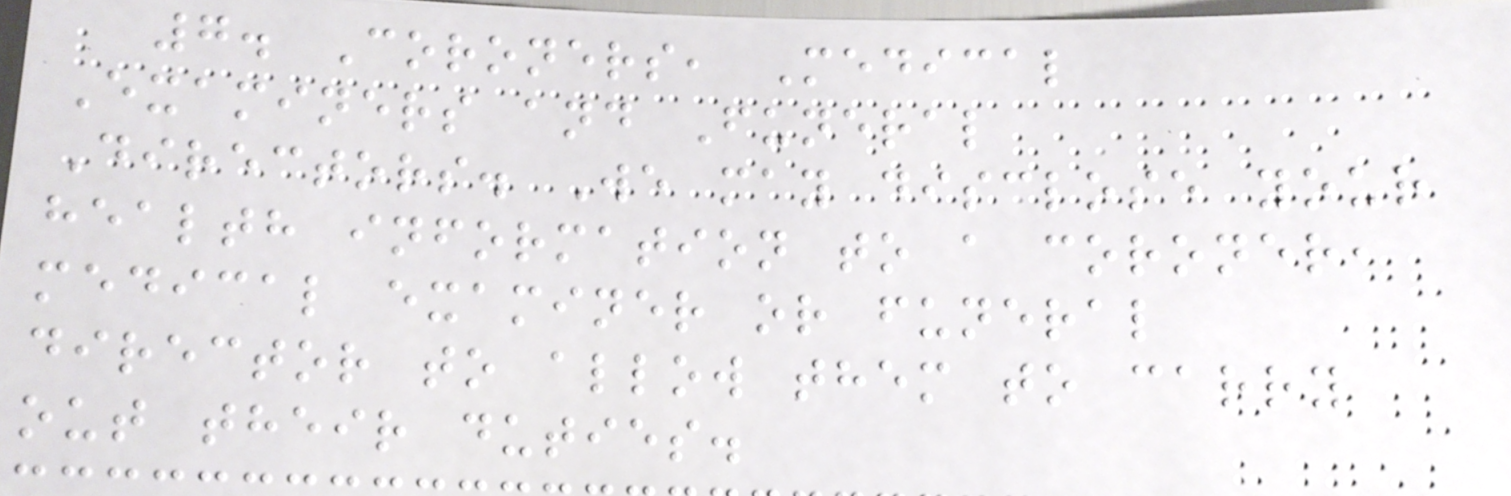7. Coroners, Medical
Examiners and Funeral
Directors. We may disclose your
health information to a coroner,
medical examiner or funeral
director to allow them to carry
out their duties.
